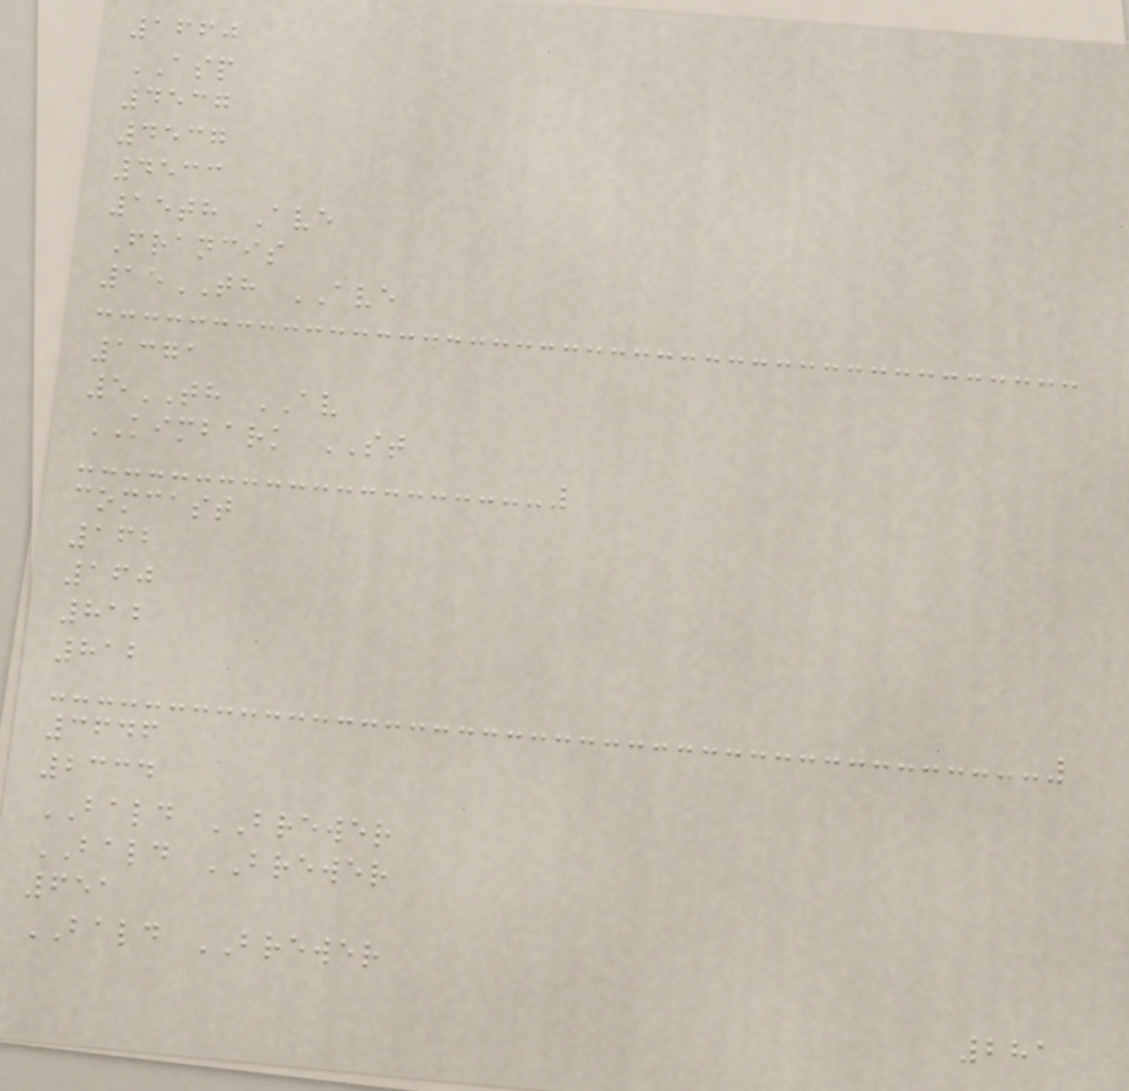1660
ASP
4537
4537
4533
15th Ave
Francis
15TH AVE
1371
5TH AV
KIMBARK ST
comcast
162
160
812
812
3646
2334
BALD BREWER
BALD BREWER
651
BALD BREWER
281
